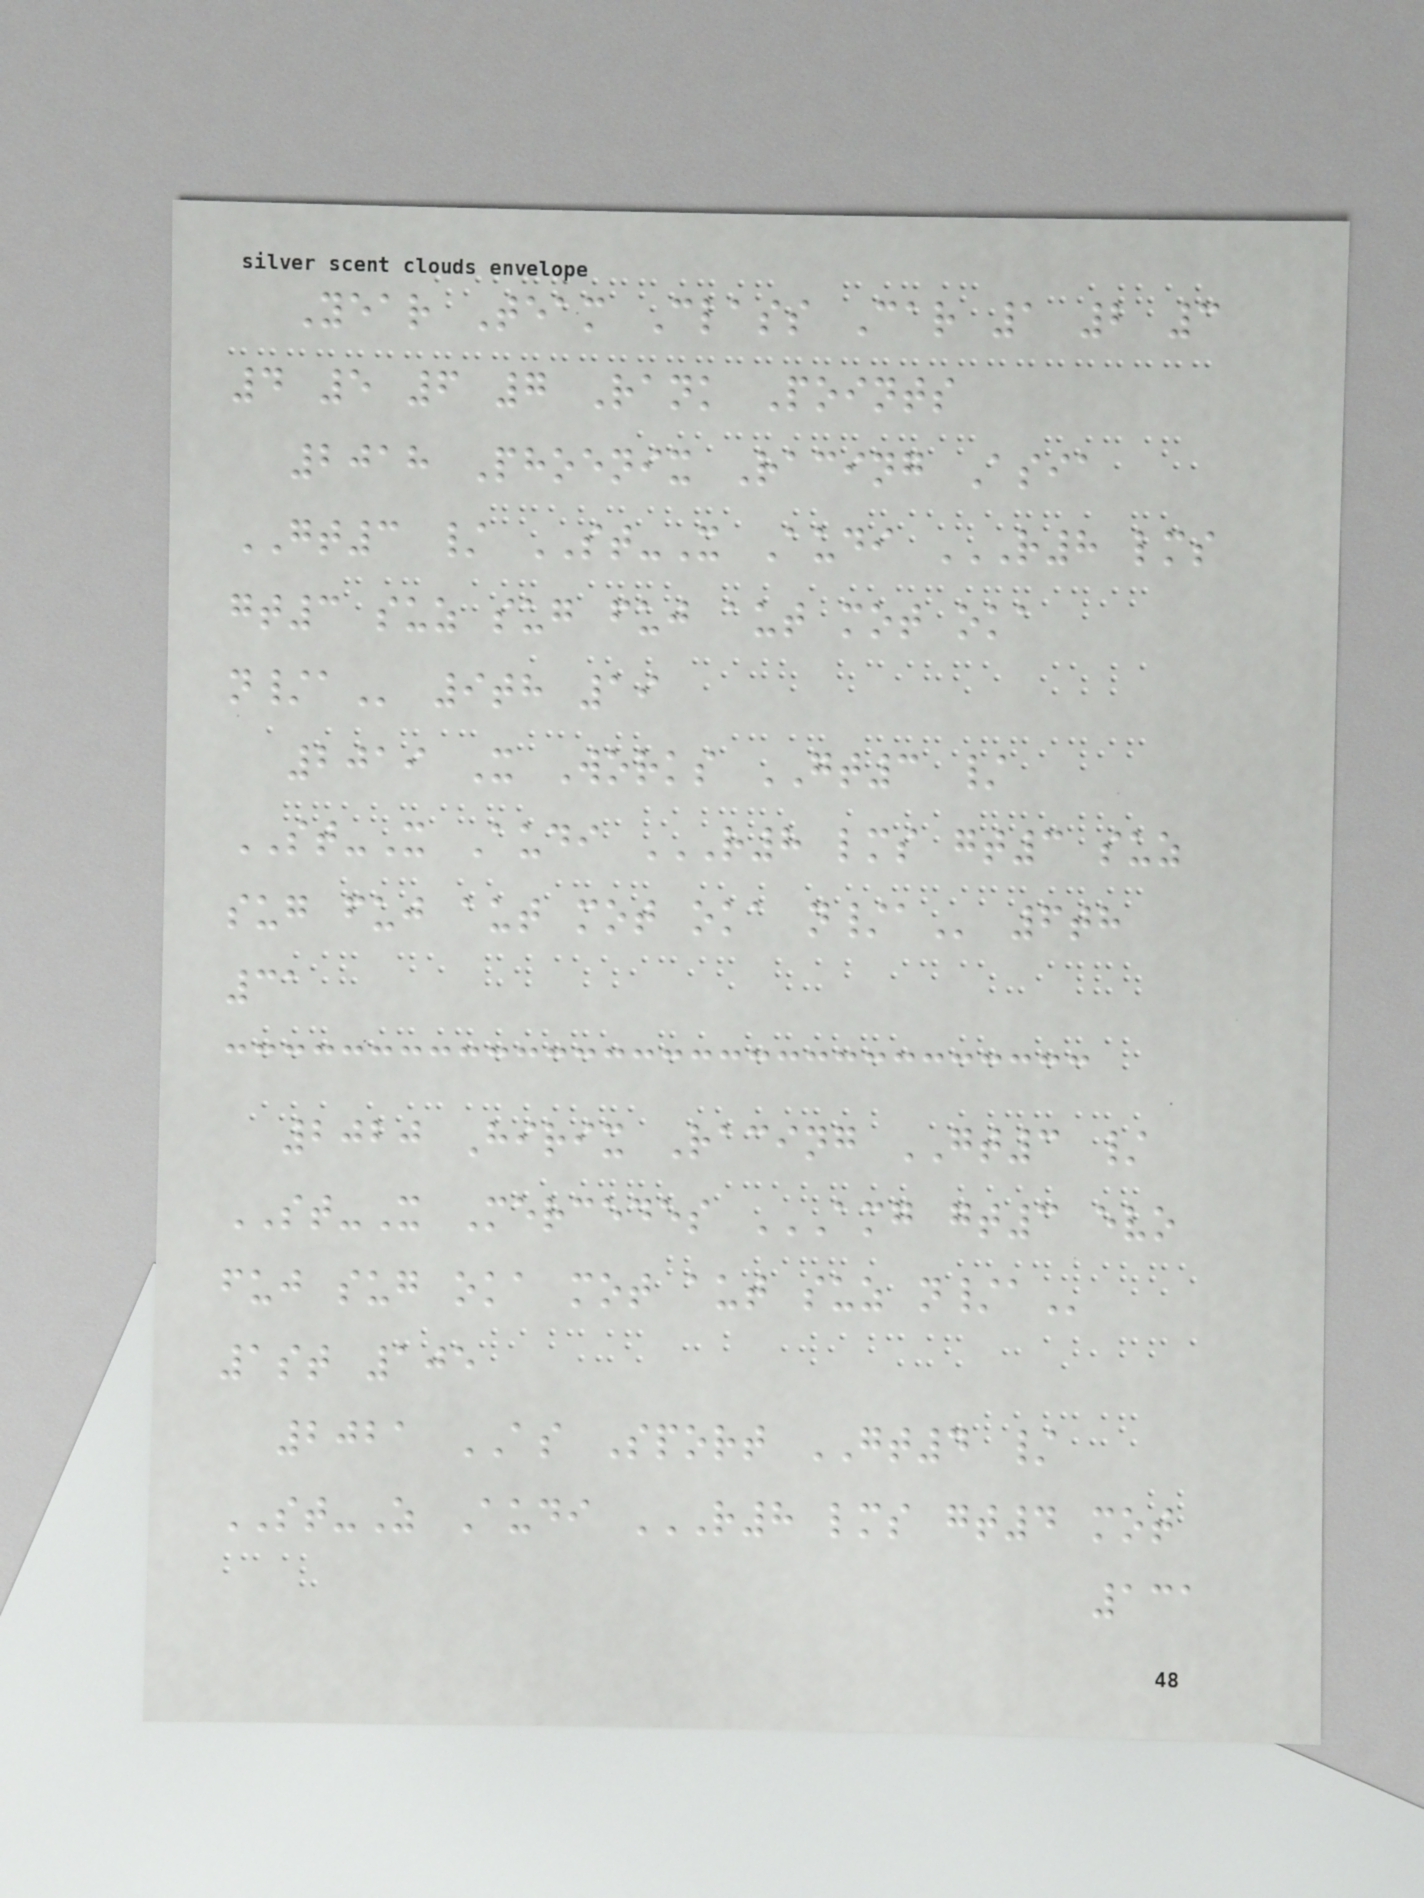Year Team Class Car 1 2 3
4 5 6 7 Rank Points
2018 Phoenix Racing Asia
GT3 / ST-X Audi R8 LMS
GT3 SUZ SUG FUJ AUT MOT OKA
N/A 9th 19
2019 X Works GT3 /
ST-X Audi R8 LMS GT3 SUZ
SUG FUJ AUT MOT OKA N/A 6th
31
2020 Hirix Racing GT3 /
ST-X Mercedes AMG GT3 EVO
FUJ SUG OKA MOT AUT SUZ N/A
1st 105
2021 AS Sport GT4 /
ST-Z Audi R8 LMS GT4 MOT
131
